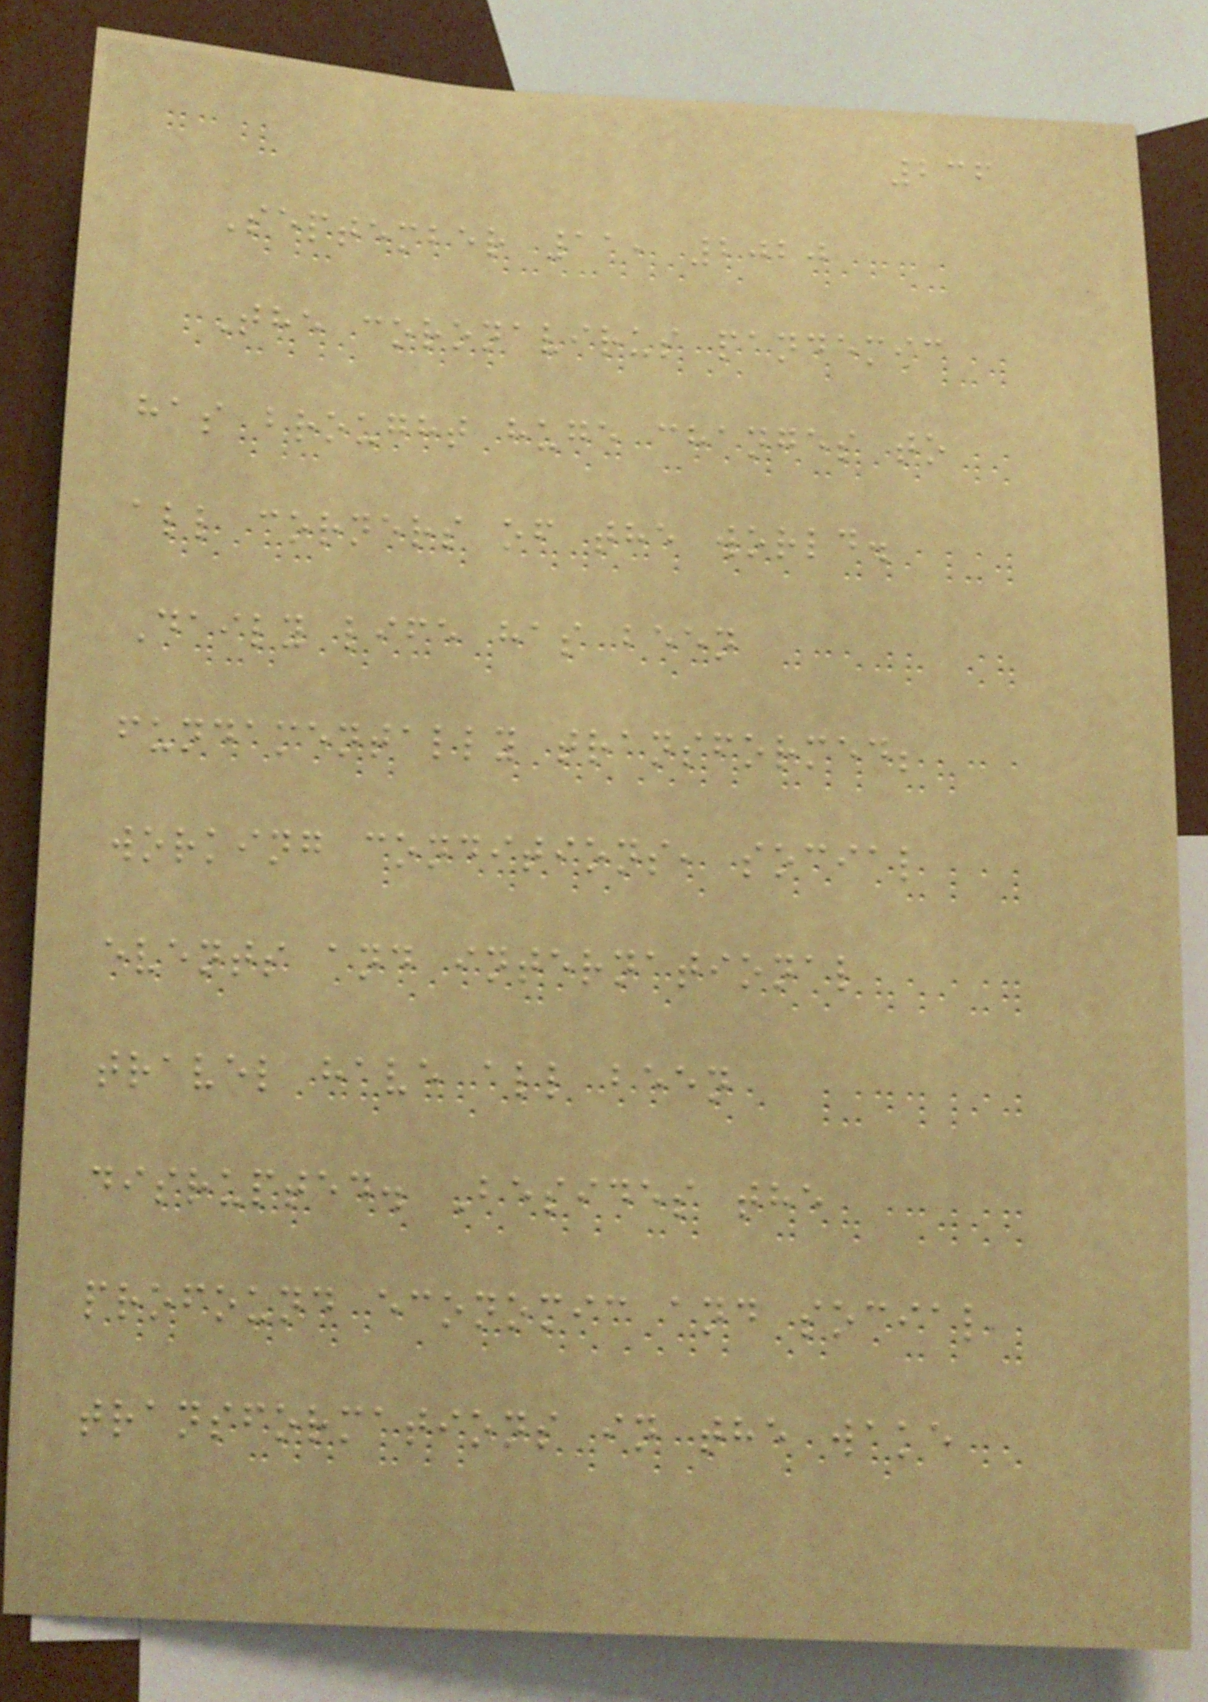236
September 11, 2020
The coronavirus pandemic
has brought huge changes to
all corners of the world.
Daily life has been
fundamentally transformed;
working conditions, social
events and international
travel have all been
disrupted. Besides the
profound economic and social
transformations in the wake
